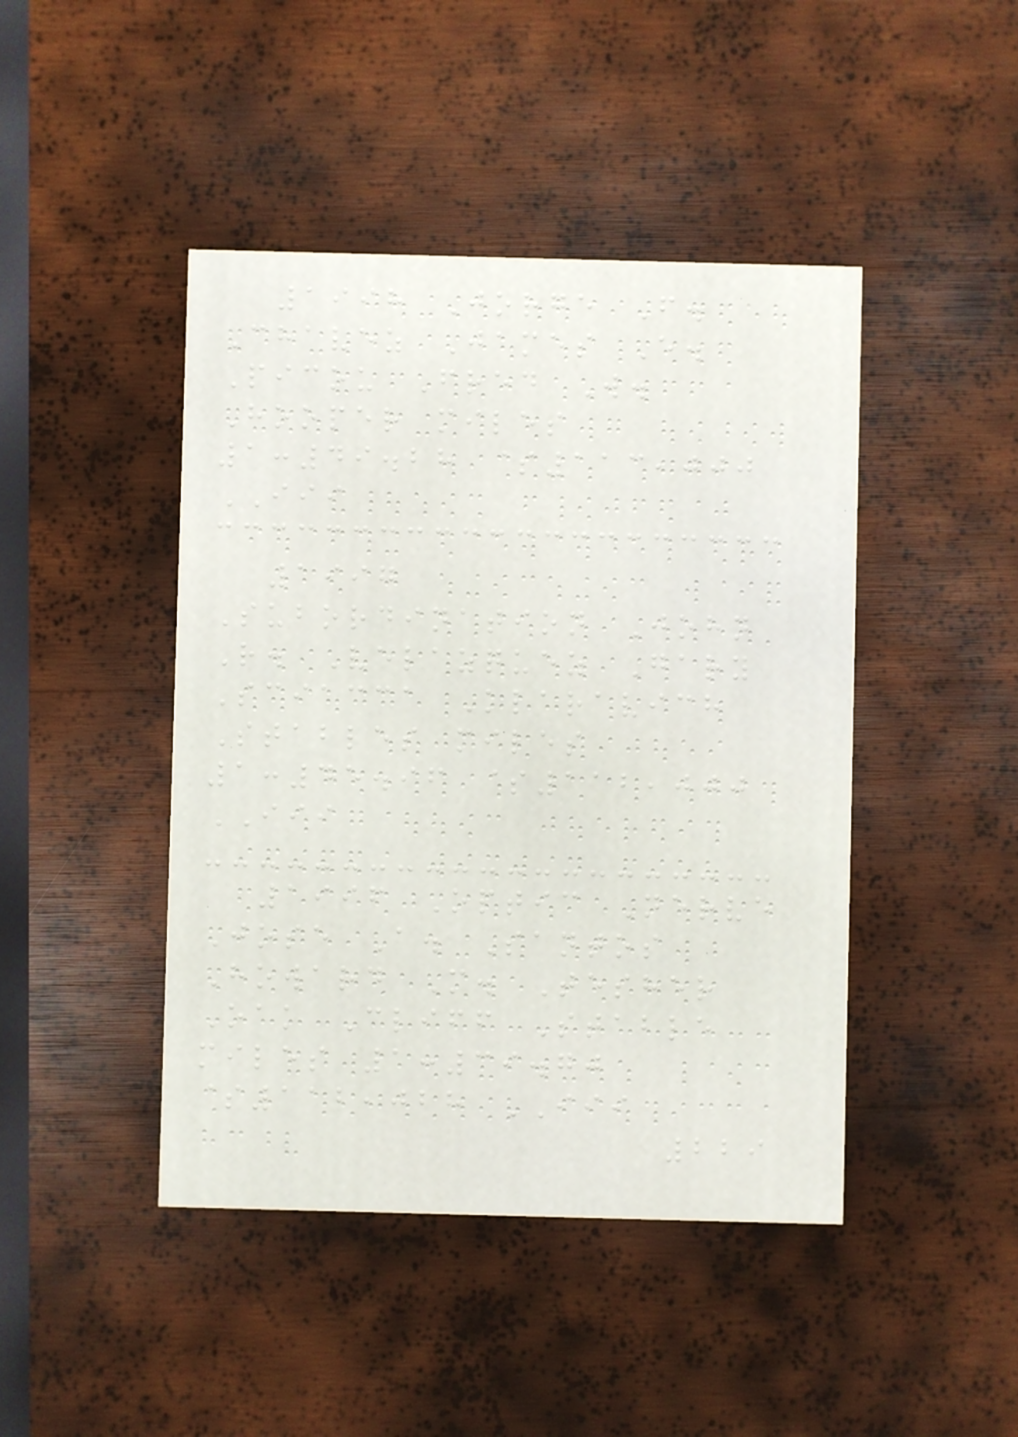1998 Jorge F.
Chavez James E.
Picou Fred W.
Hooper miles
1:49.28 $113,000
III
1997
Subordination John
R. Velazquez Gary
Sciacca Klaravich
Stables miles
1:45.96 $112,000
III
1996 Optic Nerve
Jose A. Santos
Howard M. Tesher
Oak Cliff Stable
miles 1:39.70
$112,028 III
229
